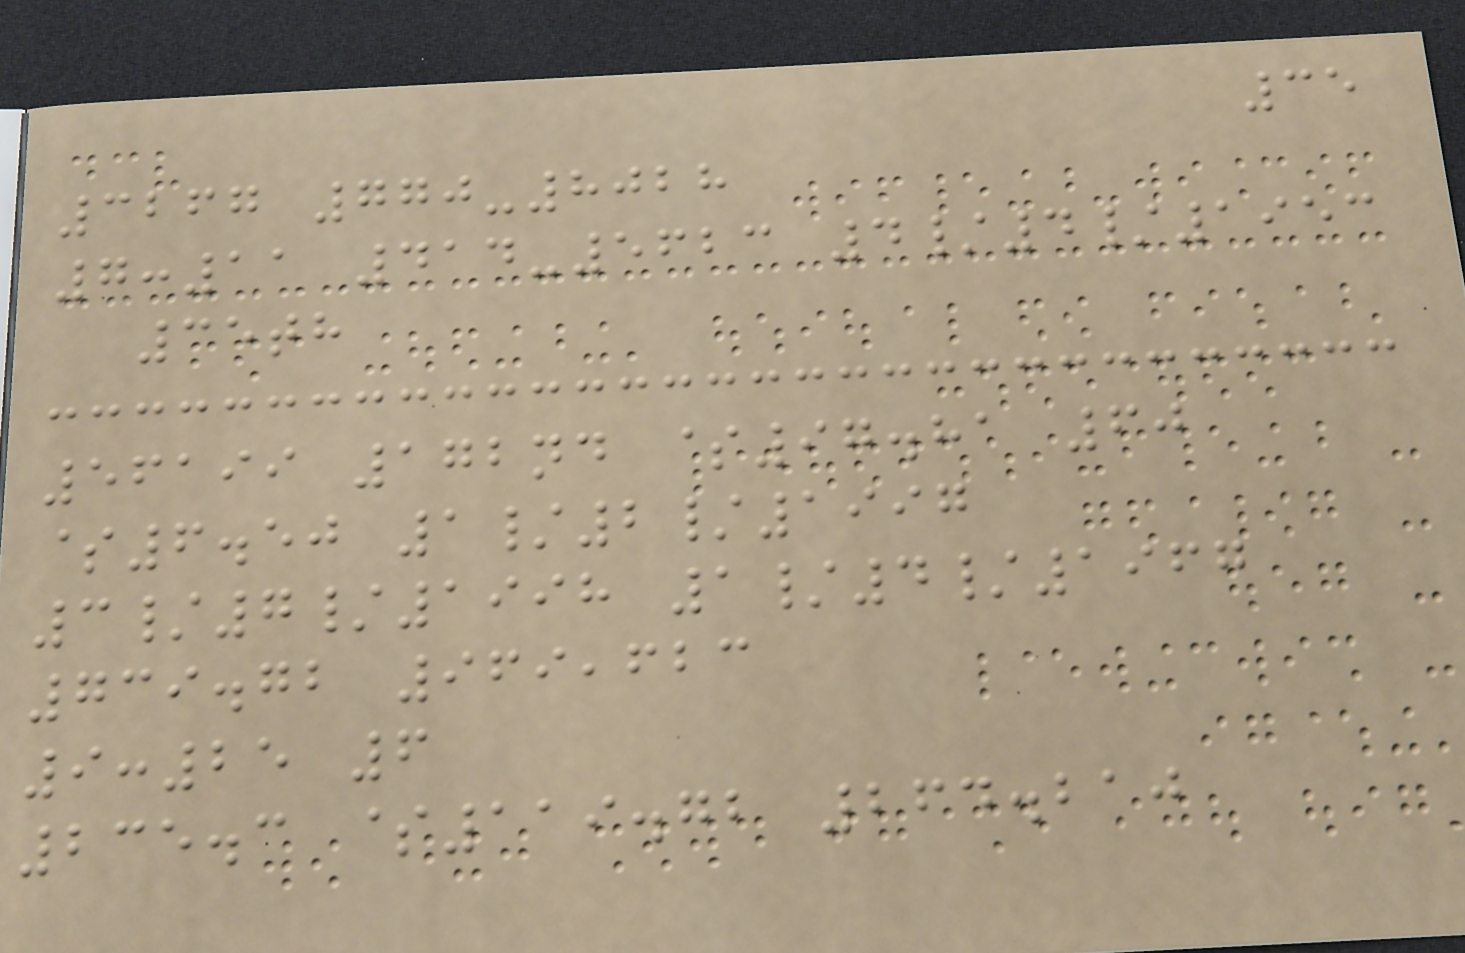35
3267 770-8028
7:11 414-5623 4/4/1953
35th
56199 172nd $97.81 60
$6.50 1/2/1997
3/7/1998 1/4/1967
739.72 969,623
9:25 6
235.3 $119.72 264.210
